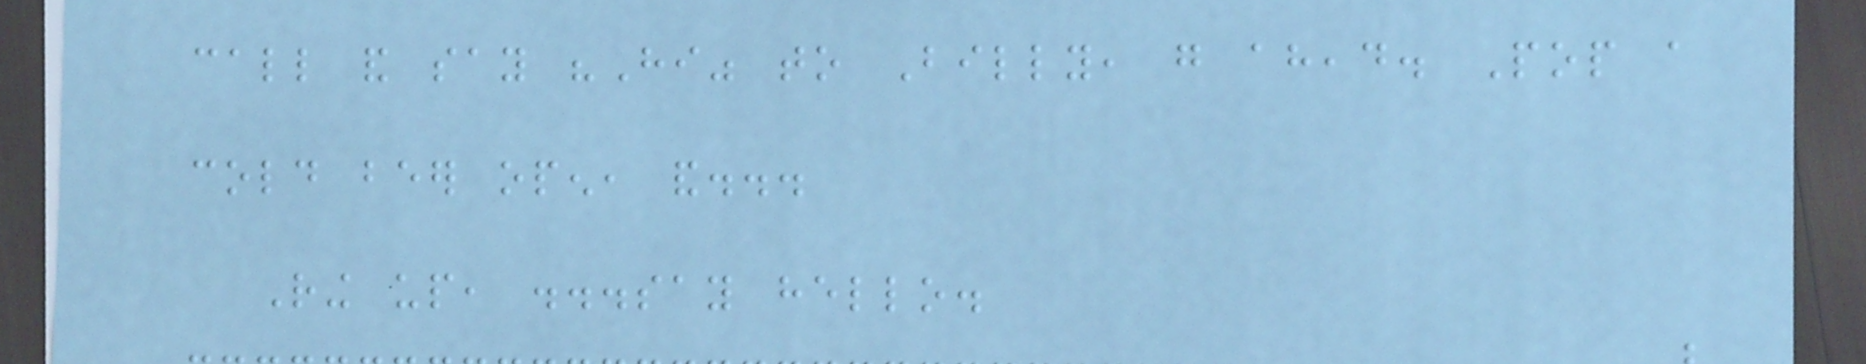call and say "Hi" to Billy, go ahead. Pop a
cold beer open, and...
Ring up, ...say hello.
